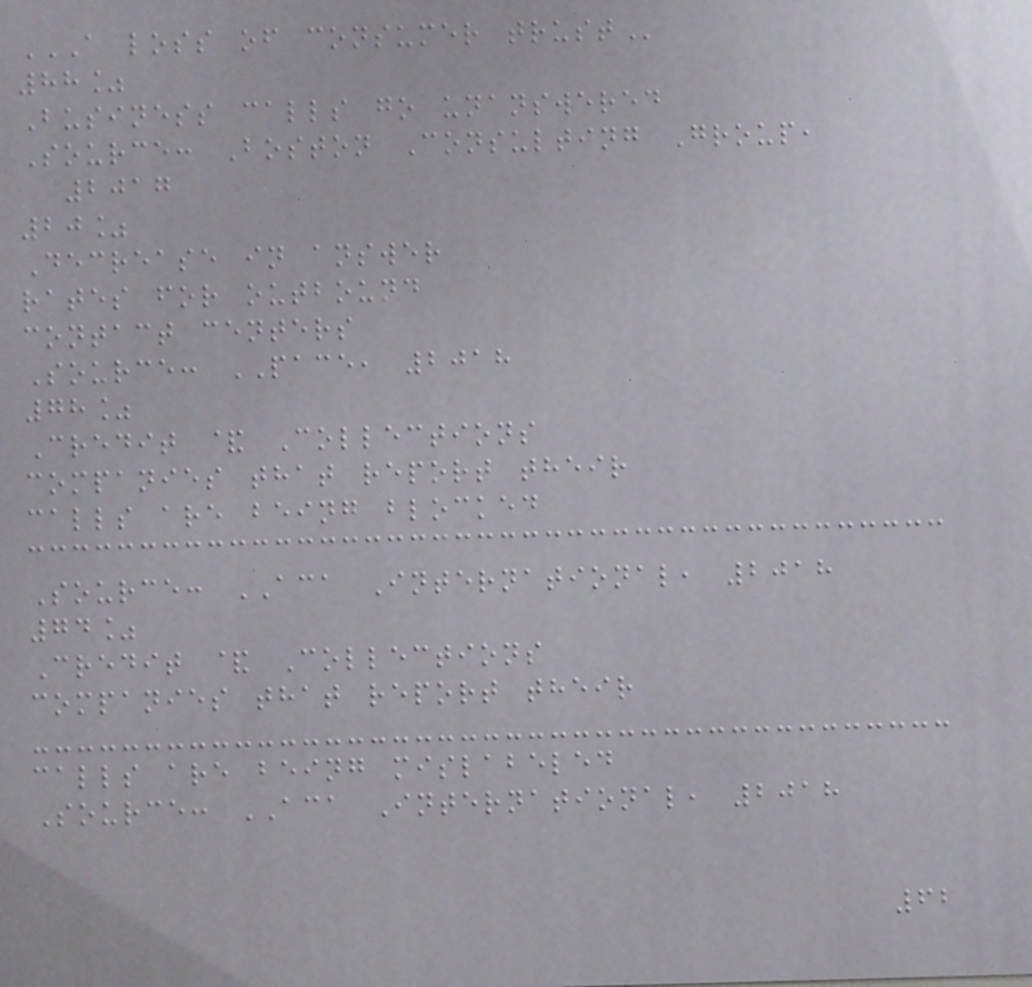A LOSS OF CONSUMER TRUST
88%
Business calls go unanswered
Source: Boston Consulting Group,
2017
20%
Decrease in answer
rates for outbound
contact centers
Source: PACE, 2018
78%
Credit & Collections
companies that report their
calls are being blocked
Source: ACA International, 2018
74%
Credit & Collections
companies that report their
calls are being mislabeled
Source: ACA International, 2018
62
